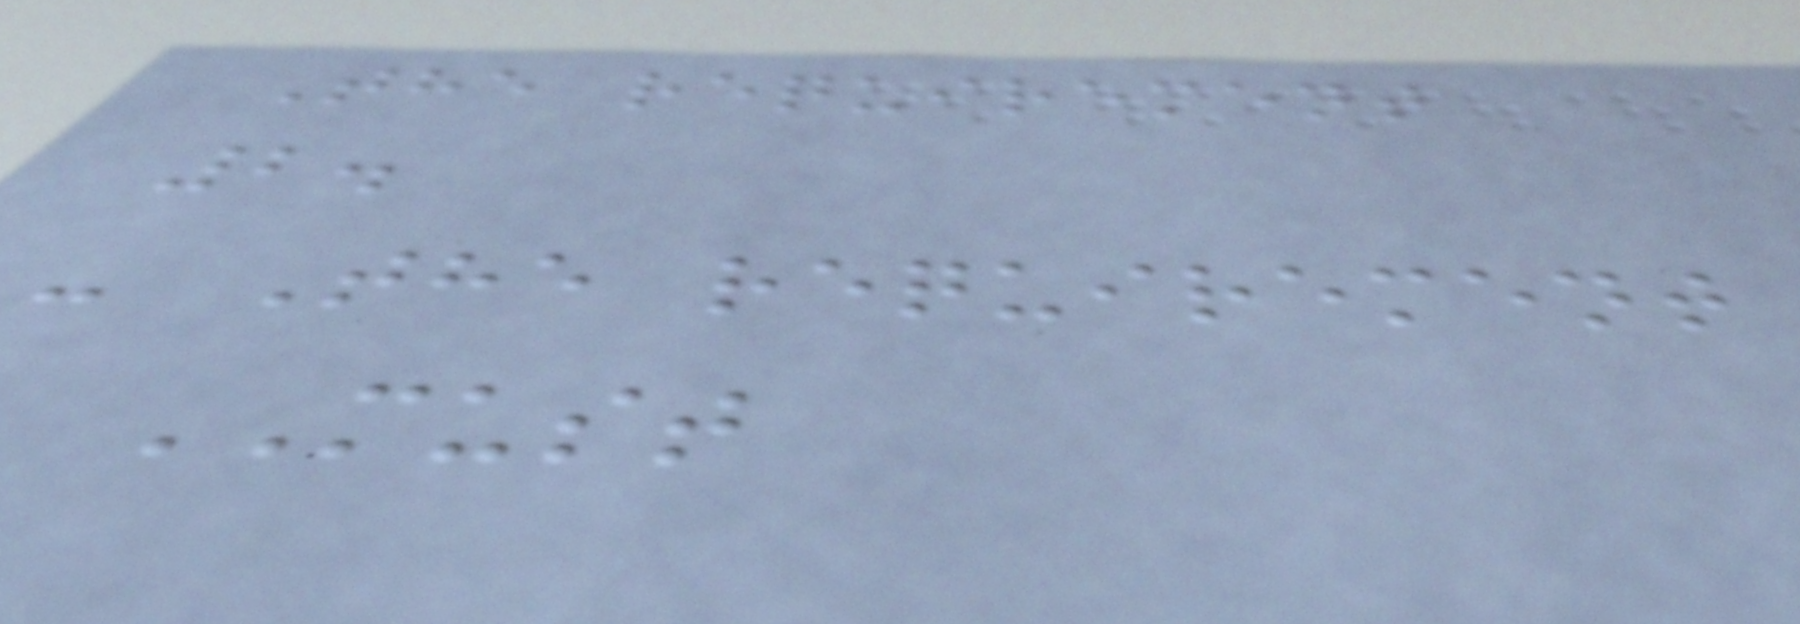The requirement
2.
- The requirement
MUST
